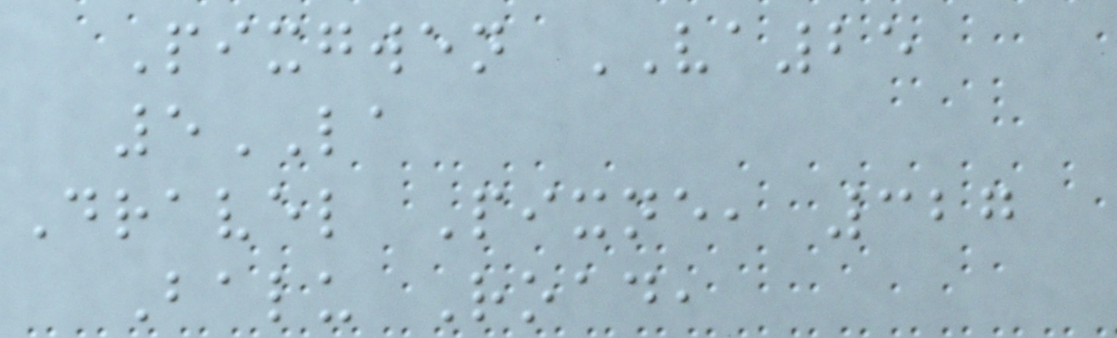Pixgwen VA25
5LA
Dravel Pixne, 327
Balu Road,
